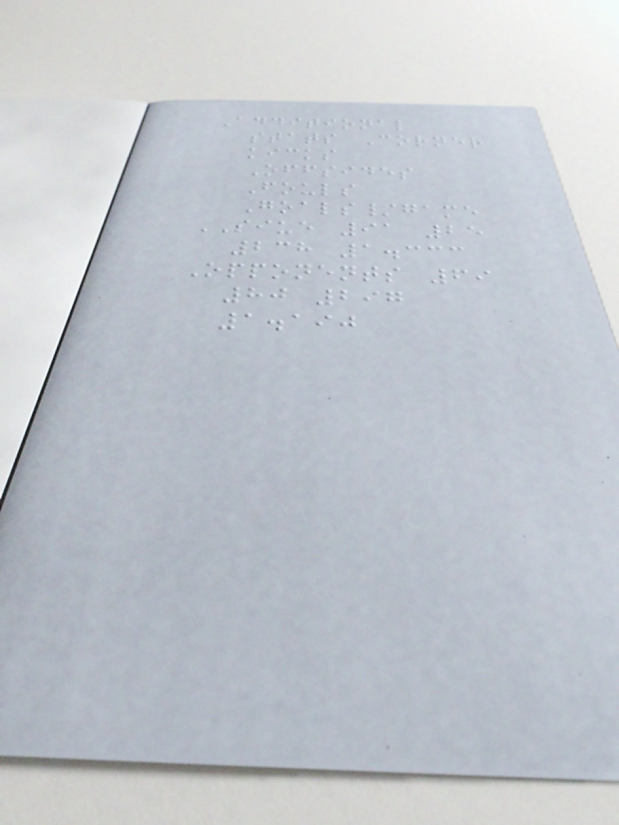Additional
stats Corner
kicks
Offsides
Fouls
Goals/game
SIUE 91 25
238 1.333
Opponents 69
80 297
1.190
